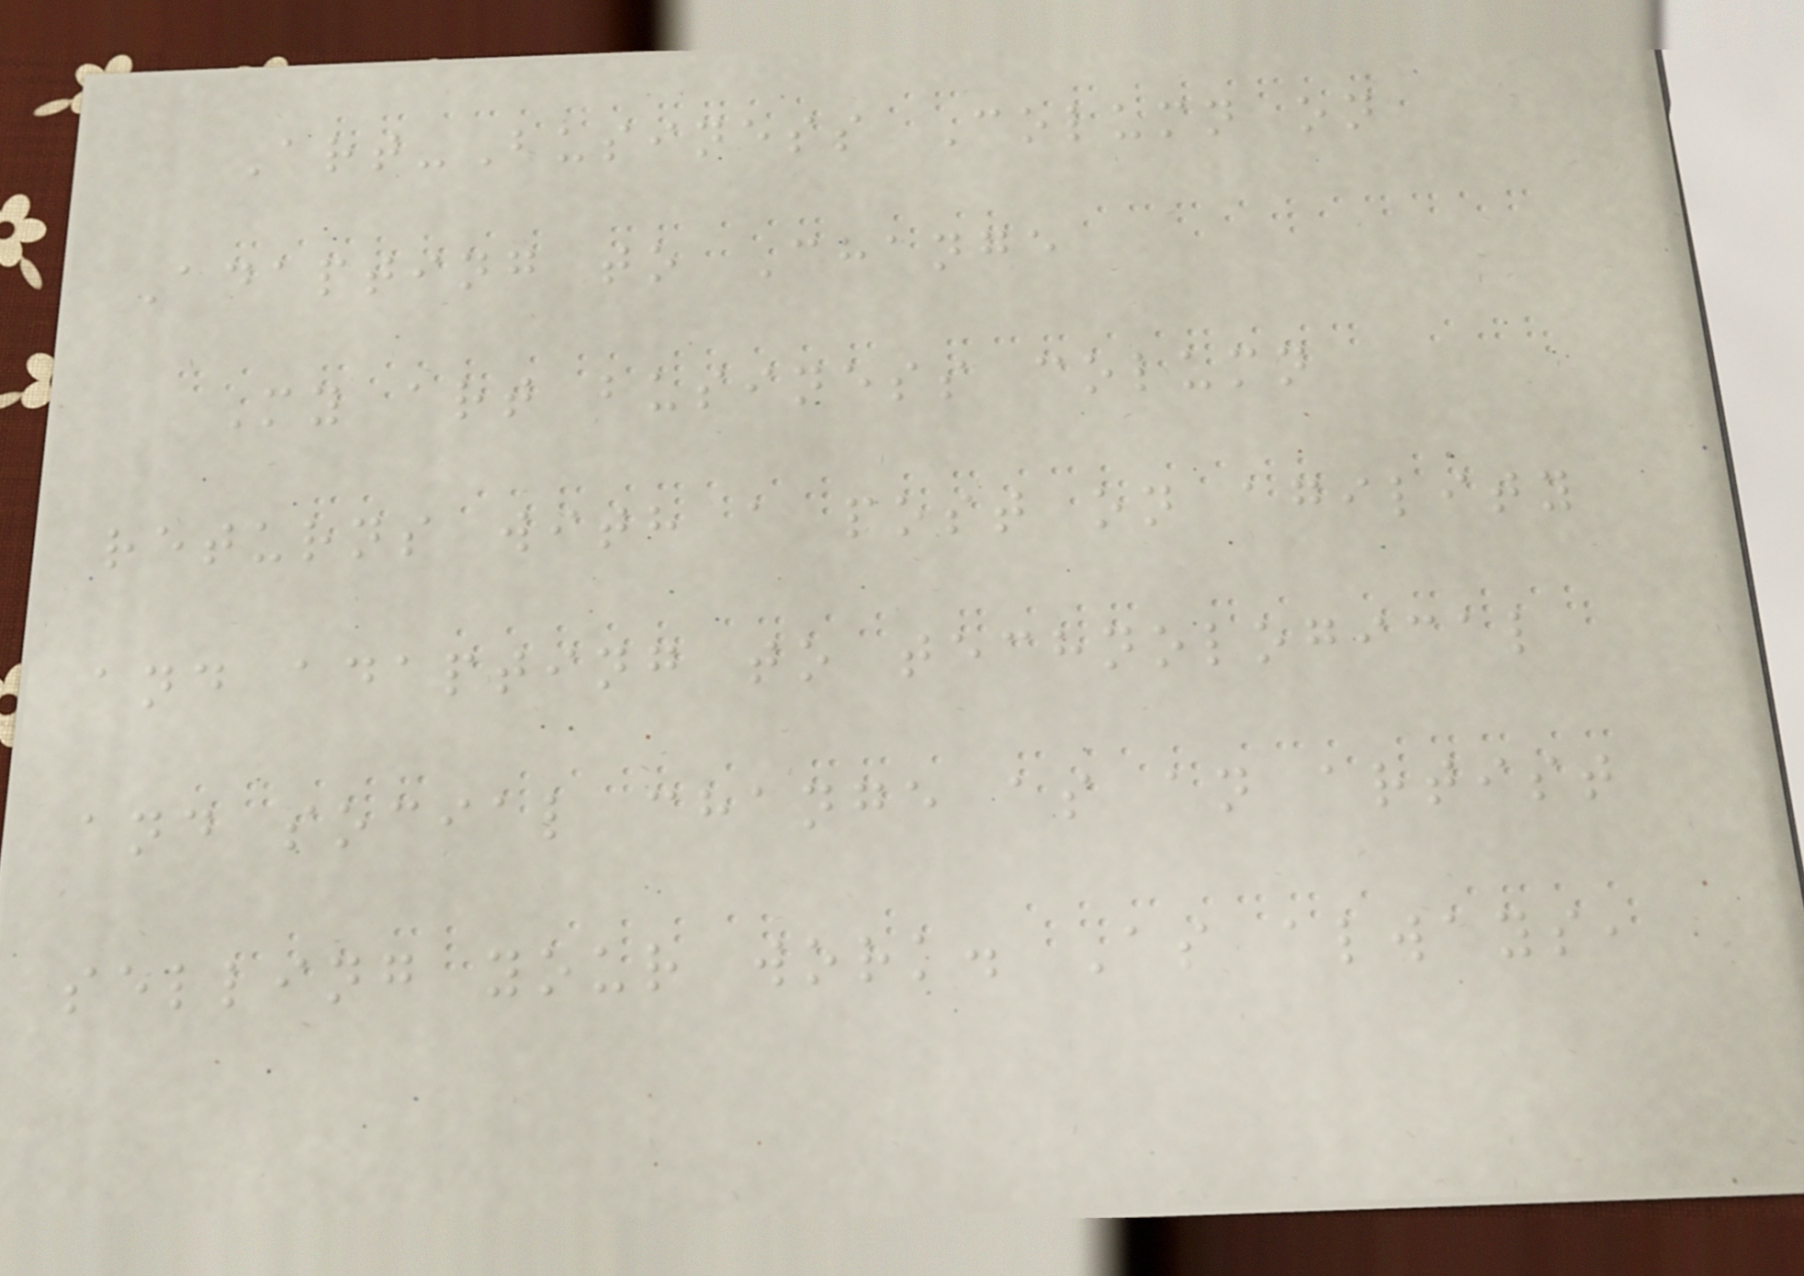Art-Business Column on
Adapting to Change
My art business column
returns with a post on agility
and adapting to technological
and social change as an artist
selling your work. As always,
